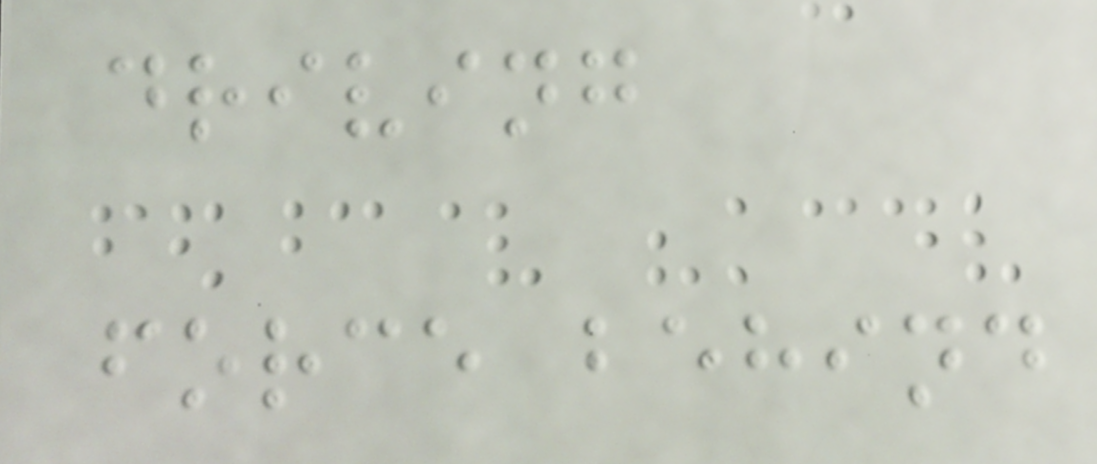driving
force behind
